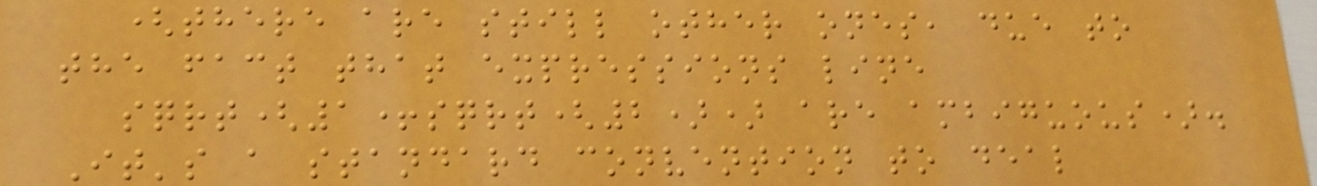(there are still other ones, due to
the fact that expressions line
sqrt(1+sqrt(2)) are ambiguous).
It's a standard convention to deal
